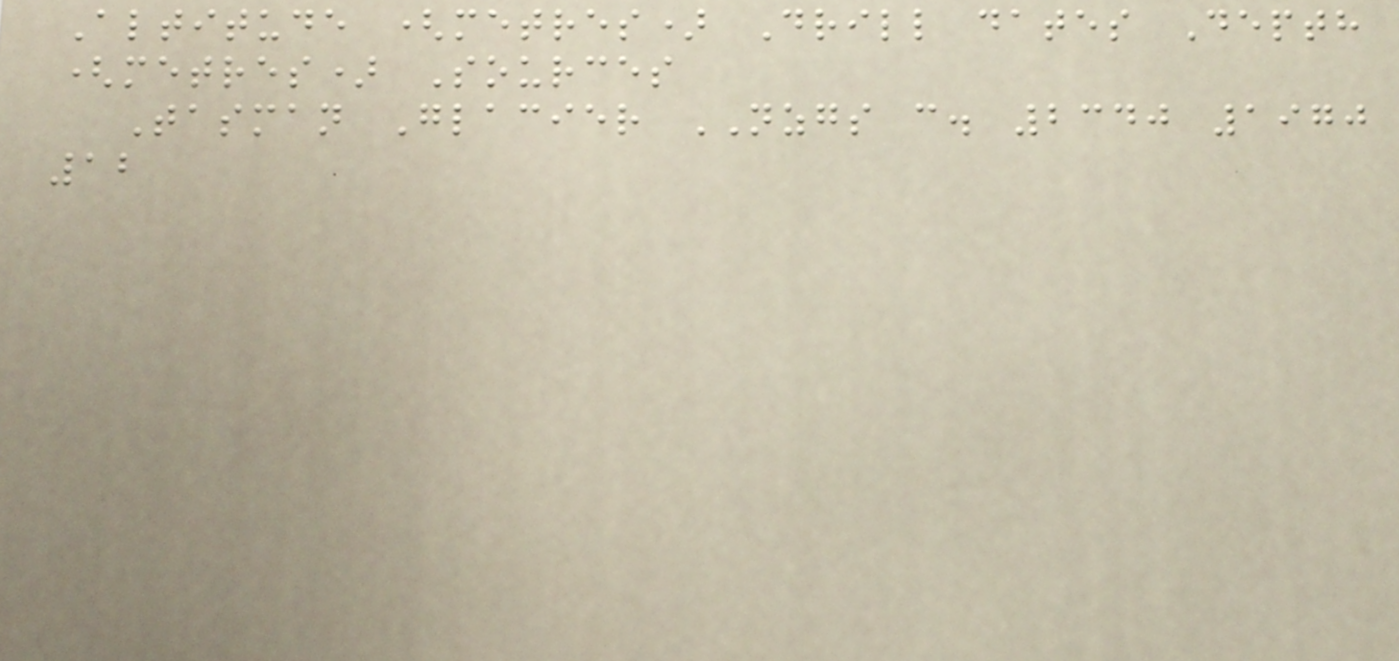Altitude (metres) Drill dates Depth
(metres) Sources
Tasman Glacier NZGS c. 2340 1970
12
